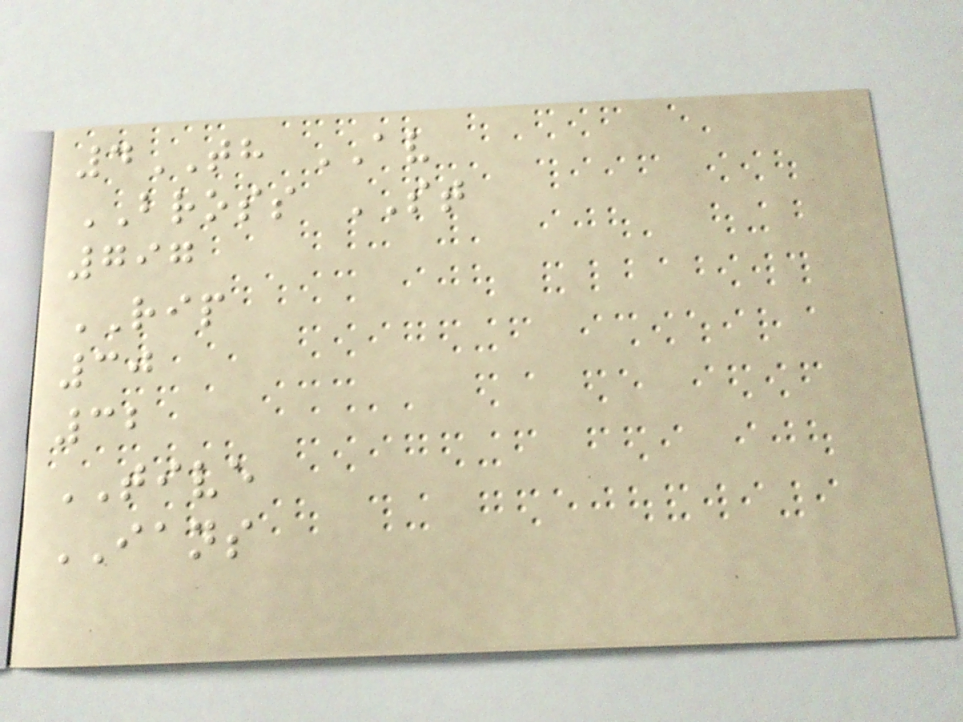4TH AV
BROSS ST
797
RIP
30
32
TIVE
IANS
